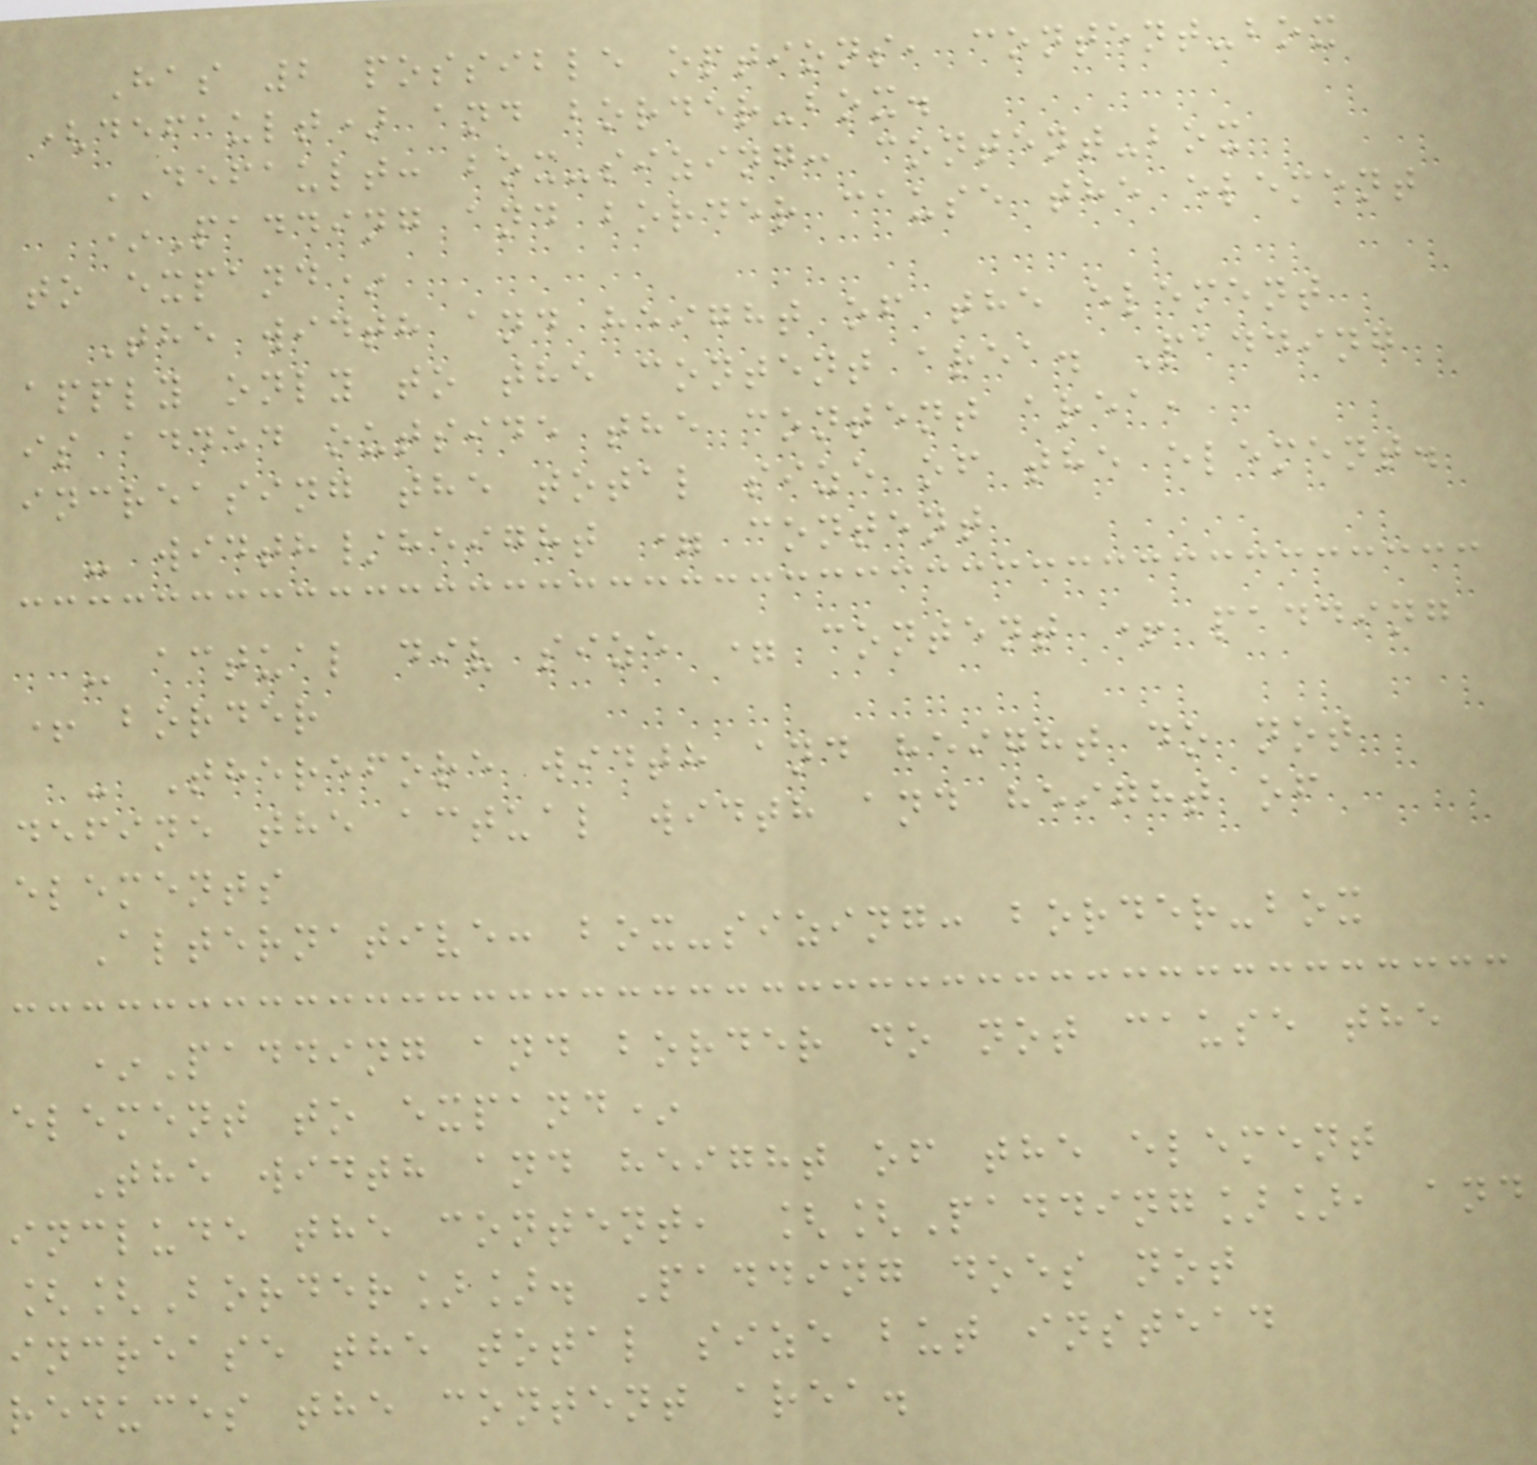Has 2 possible options, content-box
(default) and border-box.
DEFAULT: box-sizing: content-box
*Padding and border cause the element
to expand*
The width and height of the element
apply only to the content area. Padding
is added outside the content area,
increasing the total size of the element.
- width/height = content
- actual div size = content + padding
+ border
- Therefore width and height do not
define the actual width and height of
elements
Alternative: box-sizing: border-box
*Padding and border do not cause the
element to expand*
The width and height of the element
include the content, [[Padding]], and
[[Border]]. Padding does not
increase the total size but instead
reduces the content area.
